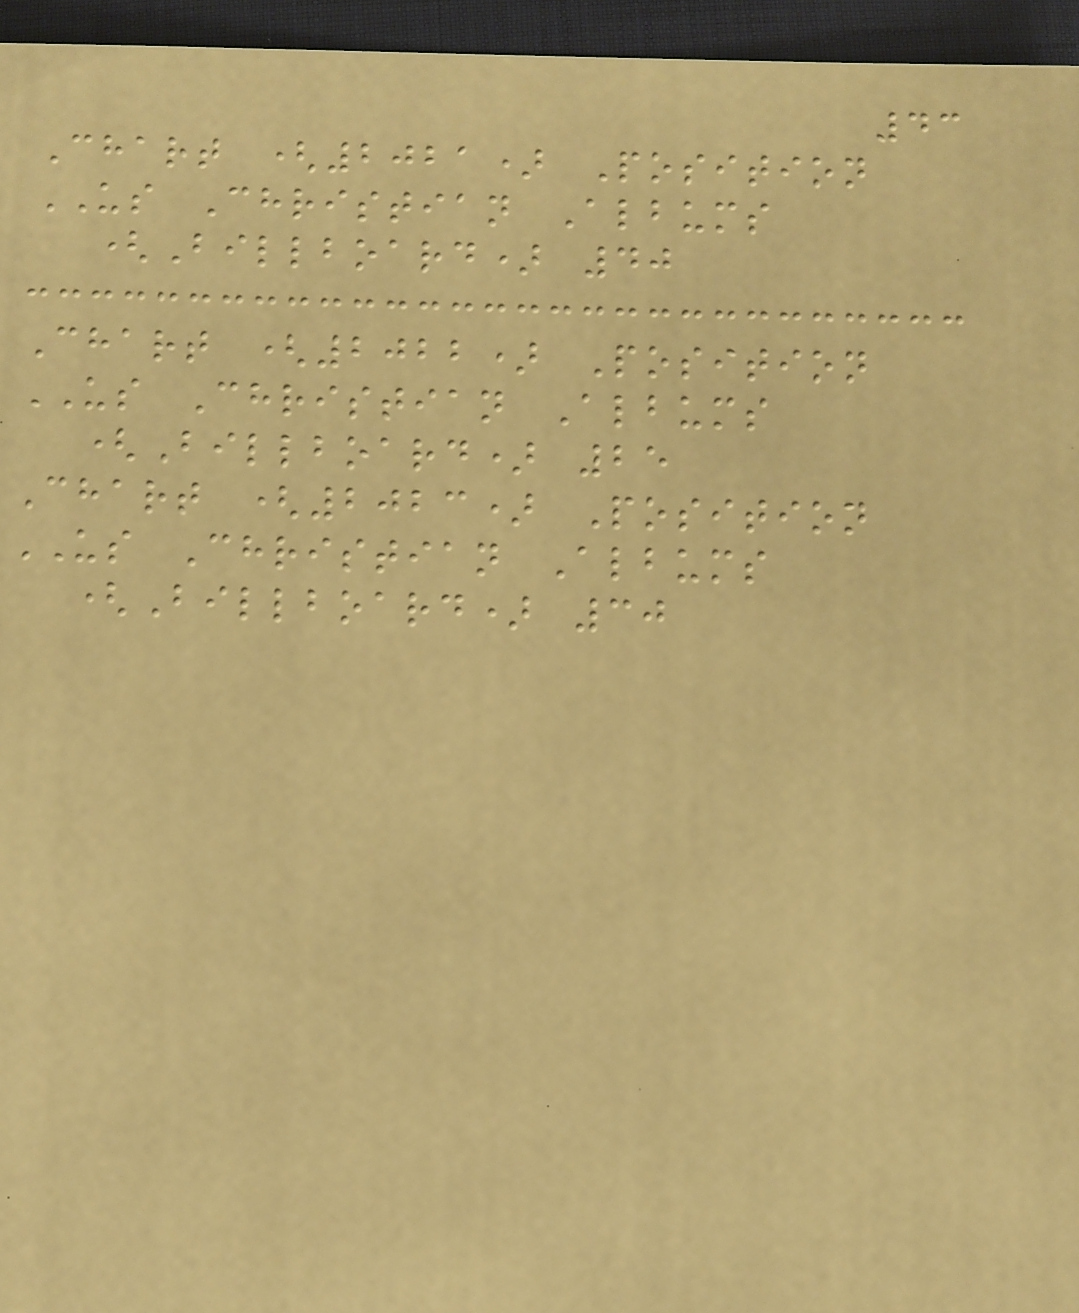43
Chart (2021) Position
US Christian Albums
(Billboard) 40
Chart (2022) Position
US Christian Albums
(Billboard) 25
Chart (2023) Position
US Christian Albums
(Billboard) 30
